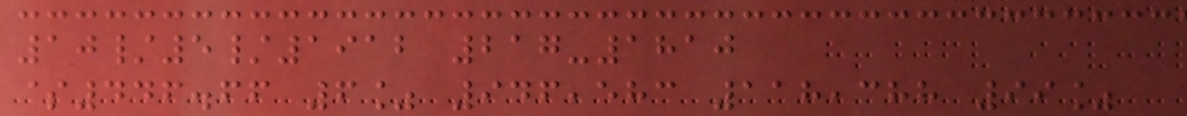10/5/1912 217-1810
$446.66 6% 946,583 118,388 99%
